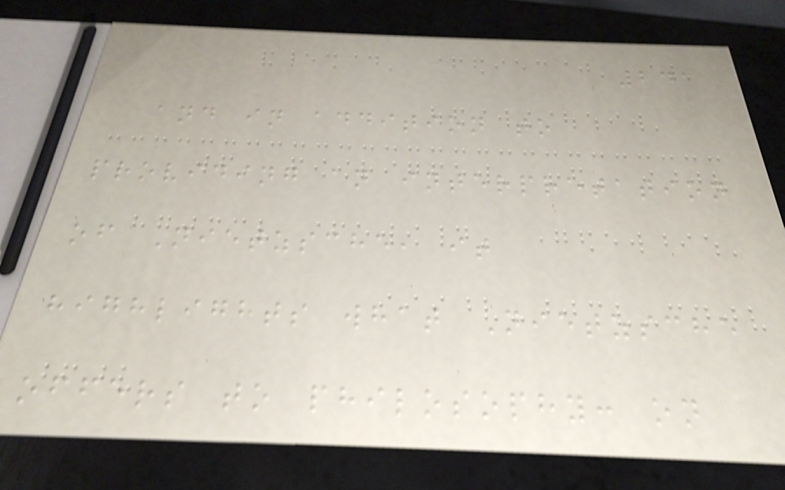241
and in addition to
providing an interpretation
of Nietzsche, it
highlights what Nietzsche
offers to philosophy: on
